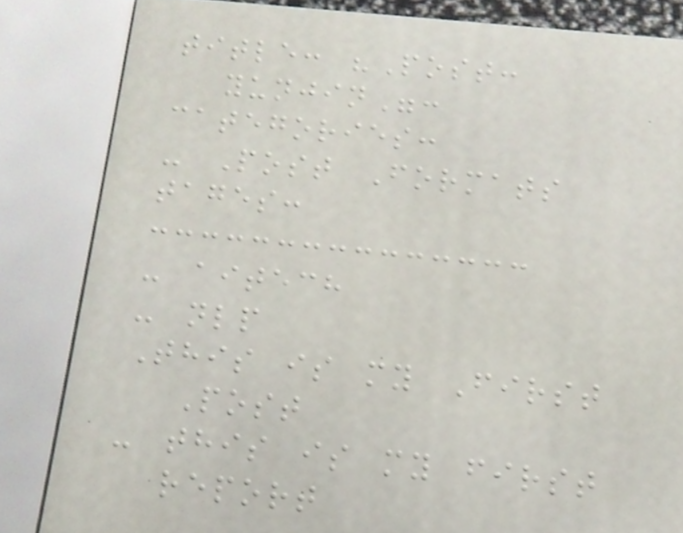title: "Post:
yunjin":
categories:
- Post Formats
tages:
- aitech
- nlp
This is my First
Post
- this is my first
report
